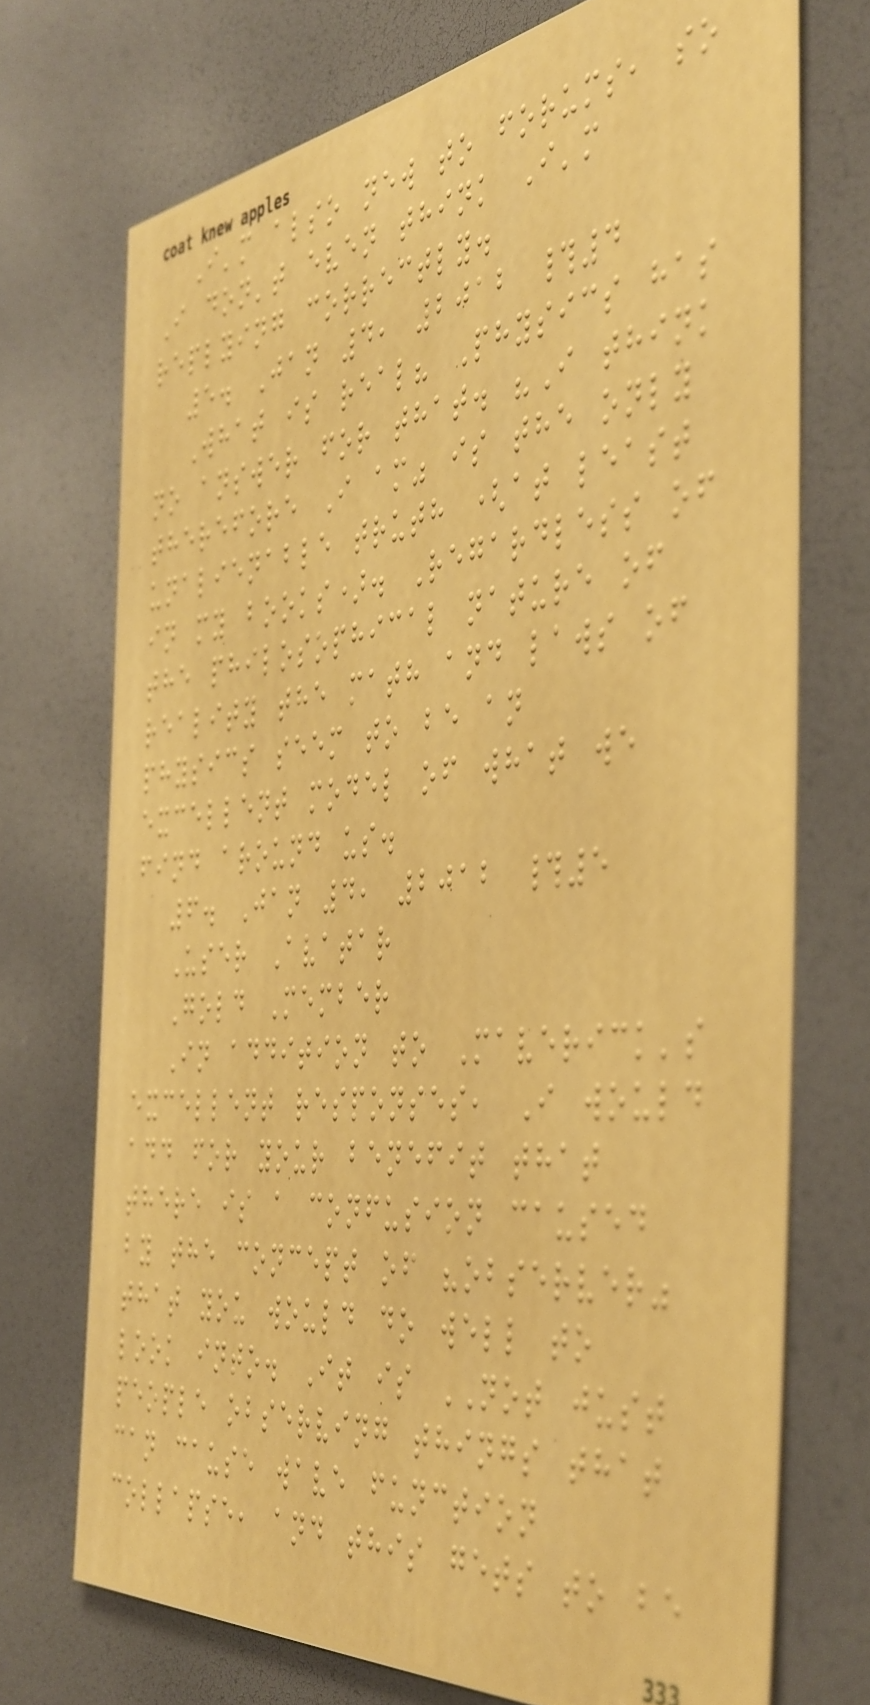I'm also new to forums, so
I don't even think I'm
replying correctly.
5. Jan 4, 2012 #4
What is real? Physics has
no answer for that. "I think
therefore I am" is the only
unalienable truth (at least
in my books). Regardless of
the philosophical nature of
reality the math and laws of
physics seem to be an
excellent model of what we
find around us.
6. Jan 4, 2012 #5
User Avatar
Gold Member
In addition to Maverick's
excellent responses, I would
add for your benefit that
there is a confusion caused
by the concept of "observer"
that you would do well to
look into. It is NOT just
people observing things that
can cause wave function
collapse, and this gets to be
